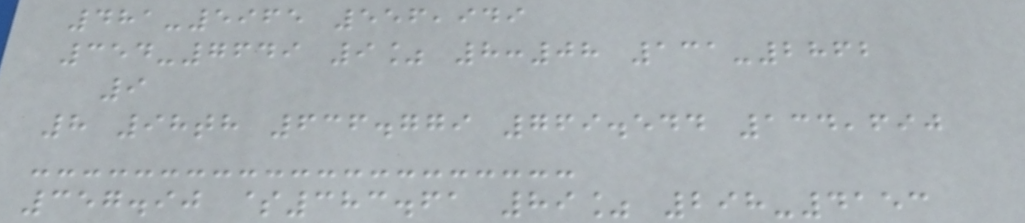481-5965 556,949
354-7649 9% 8:08 131-2862
9
8 98th 636.779 769.544 134,690
357.90 $383.61 89% 298-4153
